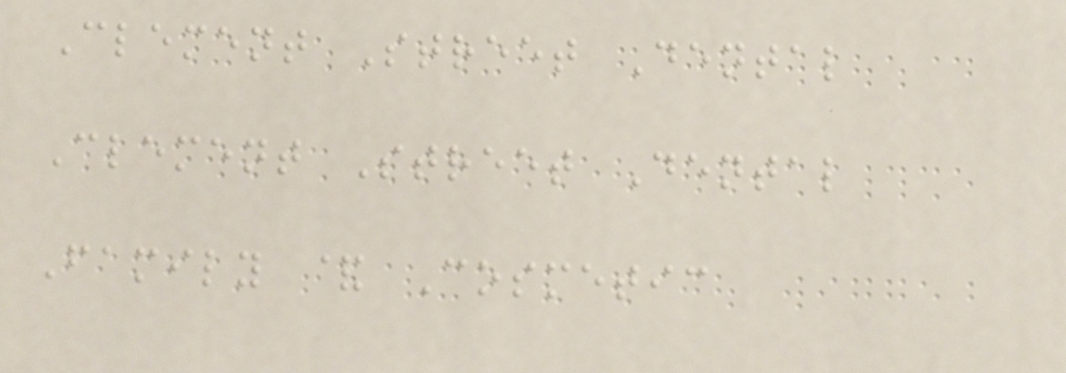Clement Street Dental
Clement Street Dental
Family & Cosmetic
